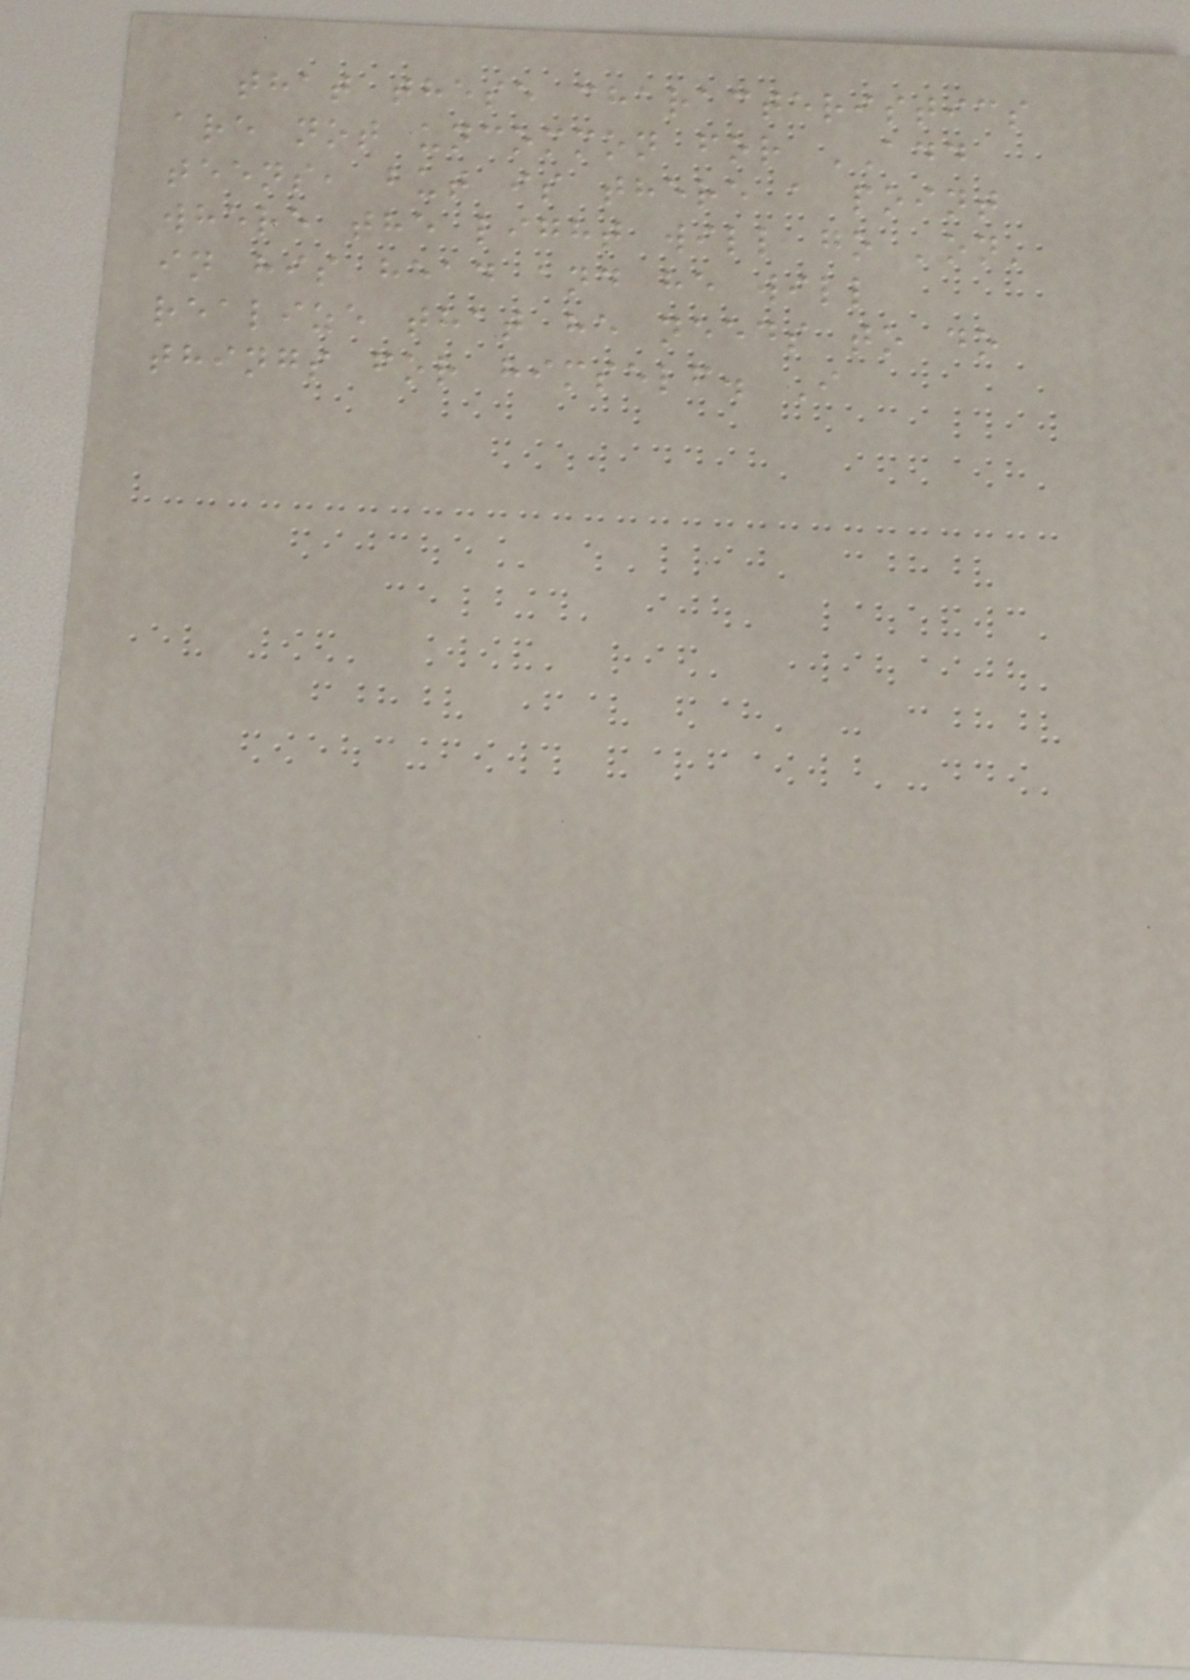that these characteristics
are not uncommon for ADD
teens, but is there a point
where the light will go 'on'
in his head and he will
realize that he needs to do
things for himself. I
